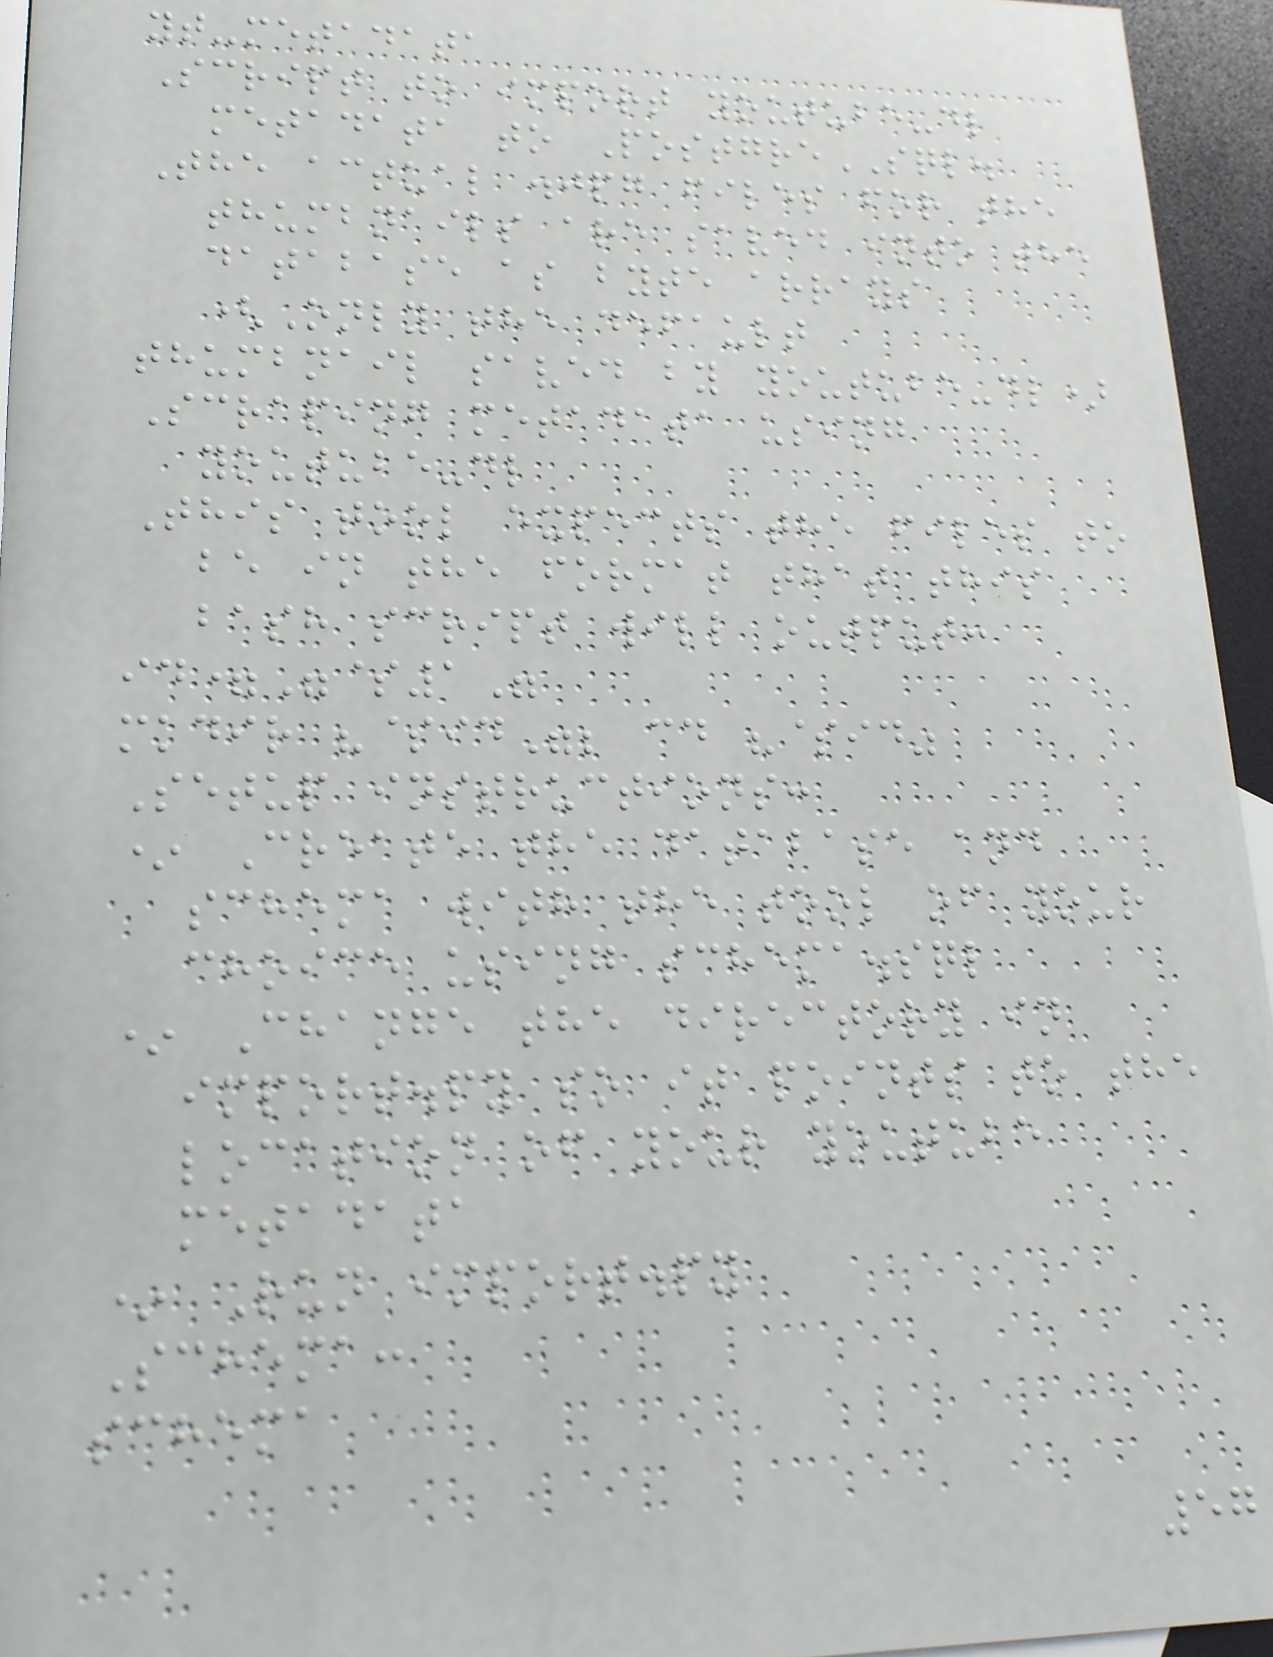yt-metadata
Script to import youtube-dl
metadata to PostgreSQL.
The actual .jpg files for the
thumbnails are saved into the
database as byte arrays
(Only the default
thumbnail saved by youtube-dl)
Scraping metadata using
youtube-dl
This tool expects the files to
be in the format that this
bash script will output:
id="$1"
mkdir "$id"; cd "$id"
Setup instructions:
* Create the database and
schema with the tool of your
choice using schema.sql
* Change the directory in
import.py so it points to the
location of your youtube
metadata
* Run import.py
Schema:
schema
57
